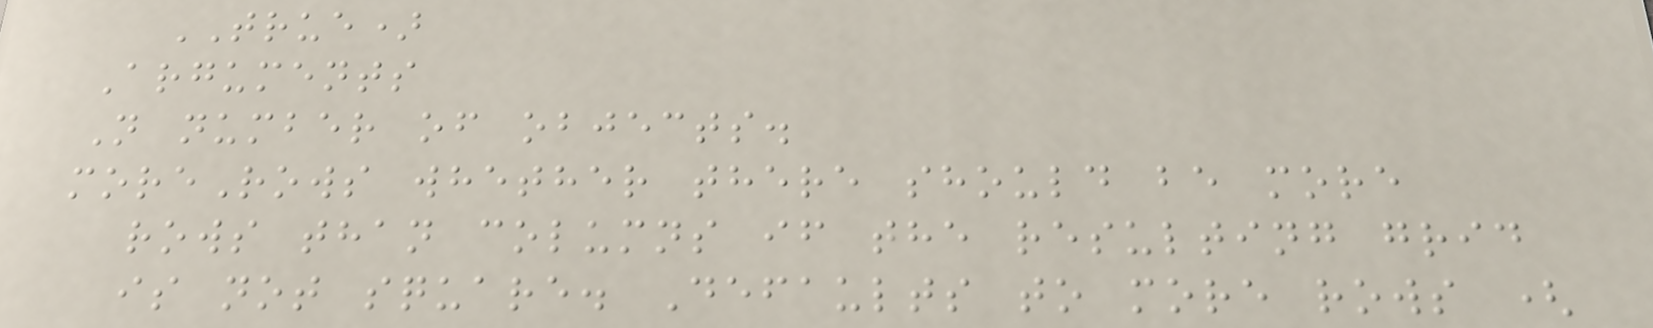TRUE)
Arguments
N number of objects.
moreRows whether there should be more
rows than columns if the resulting grid
is not square. Defaults to more rows (
